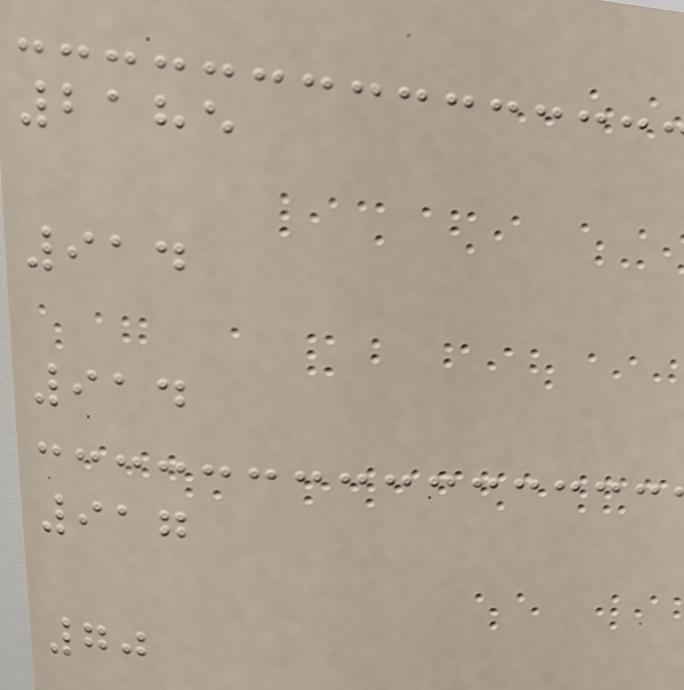2185
914
914
917
70
